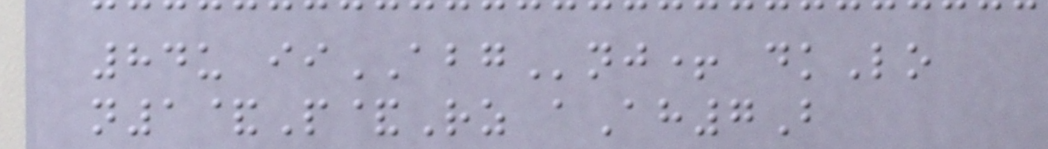84u iiABGnj+ dkLo
n1&P&Rz aAh7B
